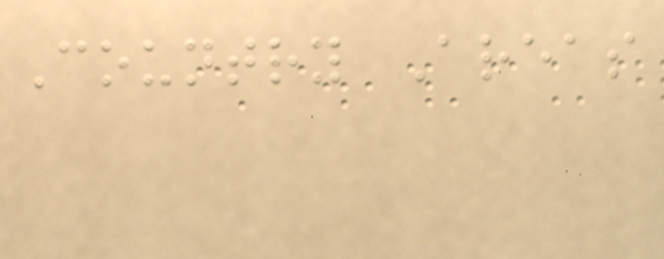Country Areas
